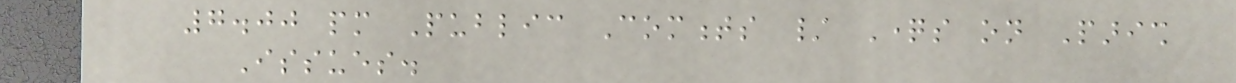7.00 pm Public Comments / Questions on Parish
Issues.
